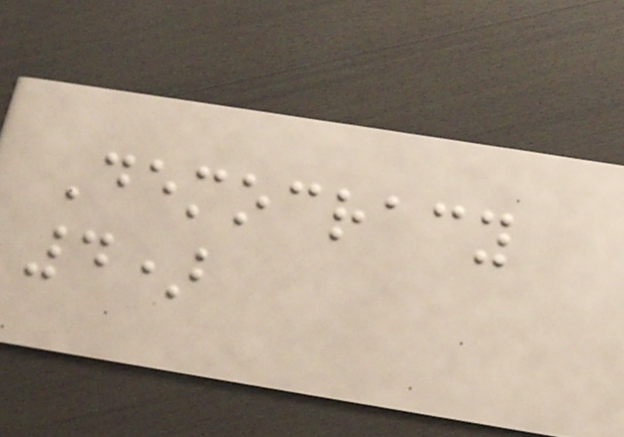Democracy
4)
